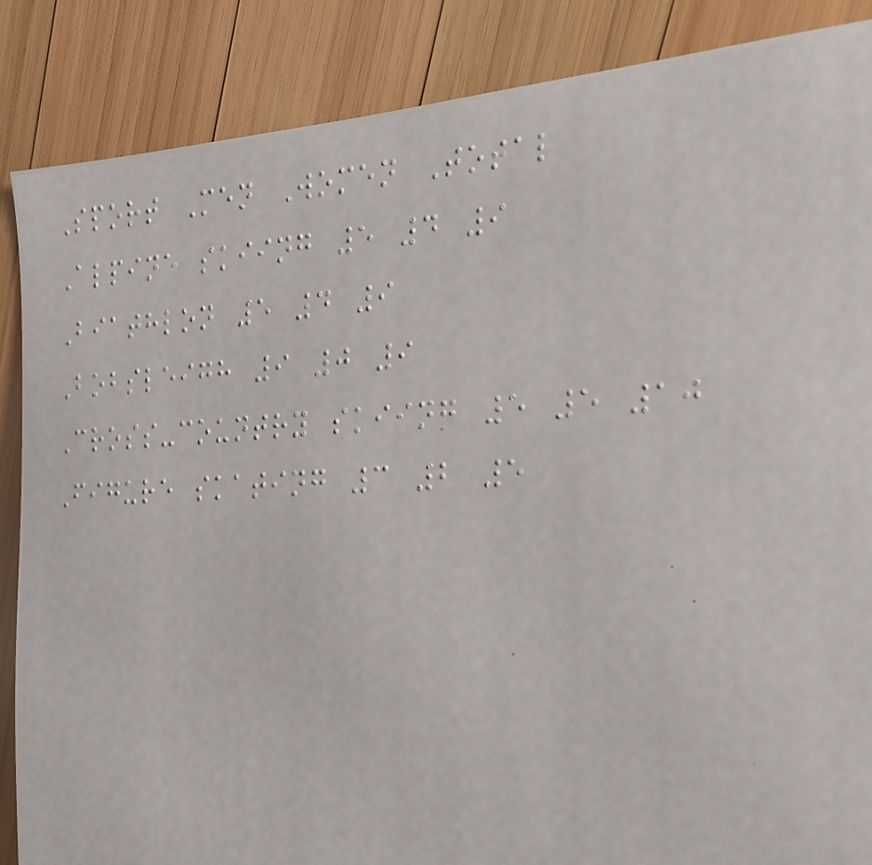Sport Men Women Total
Alpine skiing 5 4 9
Biathlon 5 4 9
Bobsleigh 9 0 9
Cross-country skiing 5 5 10
Figure skating 3 2 5
